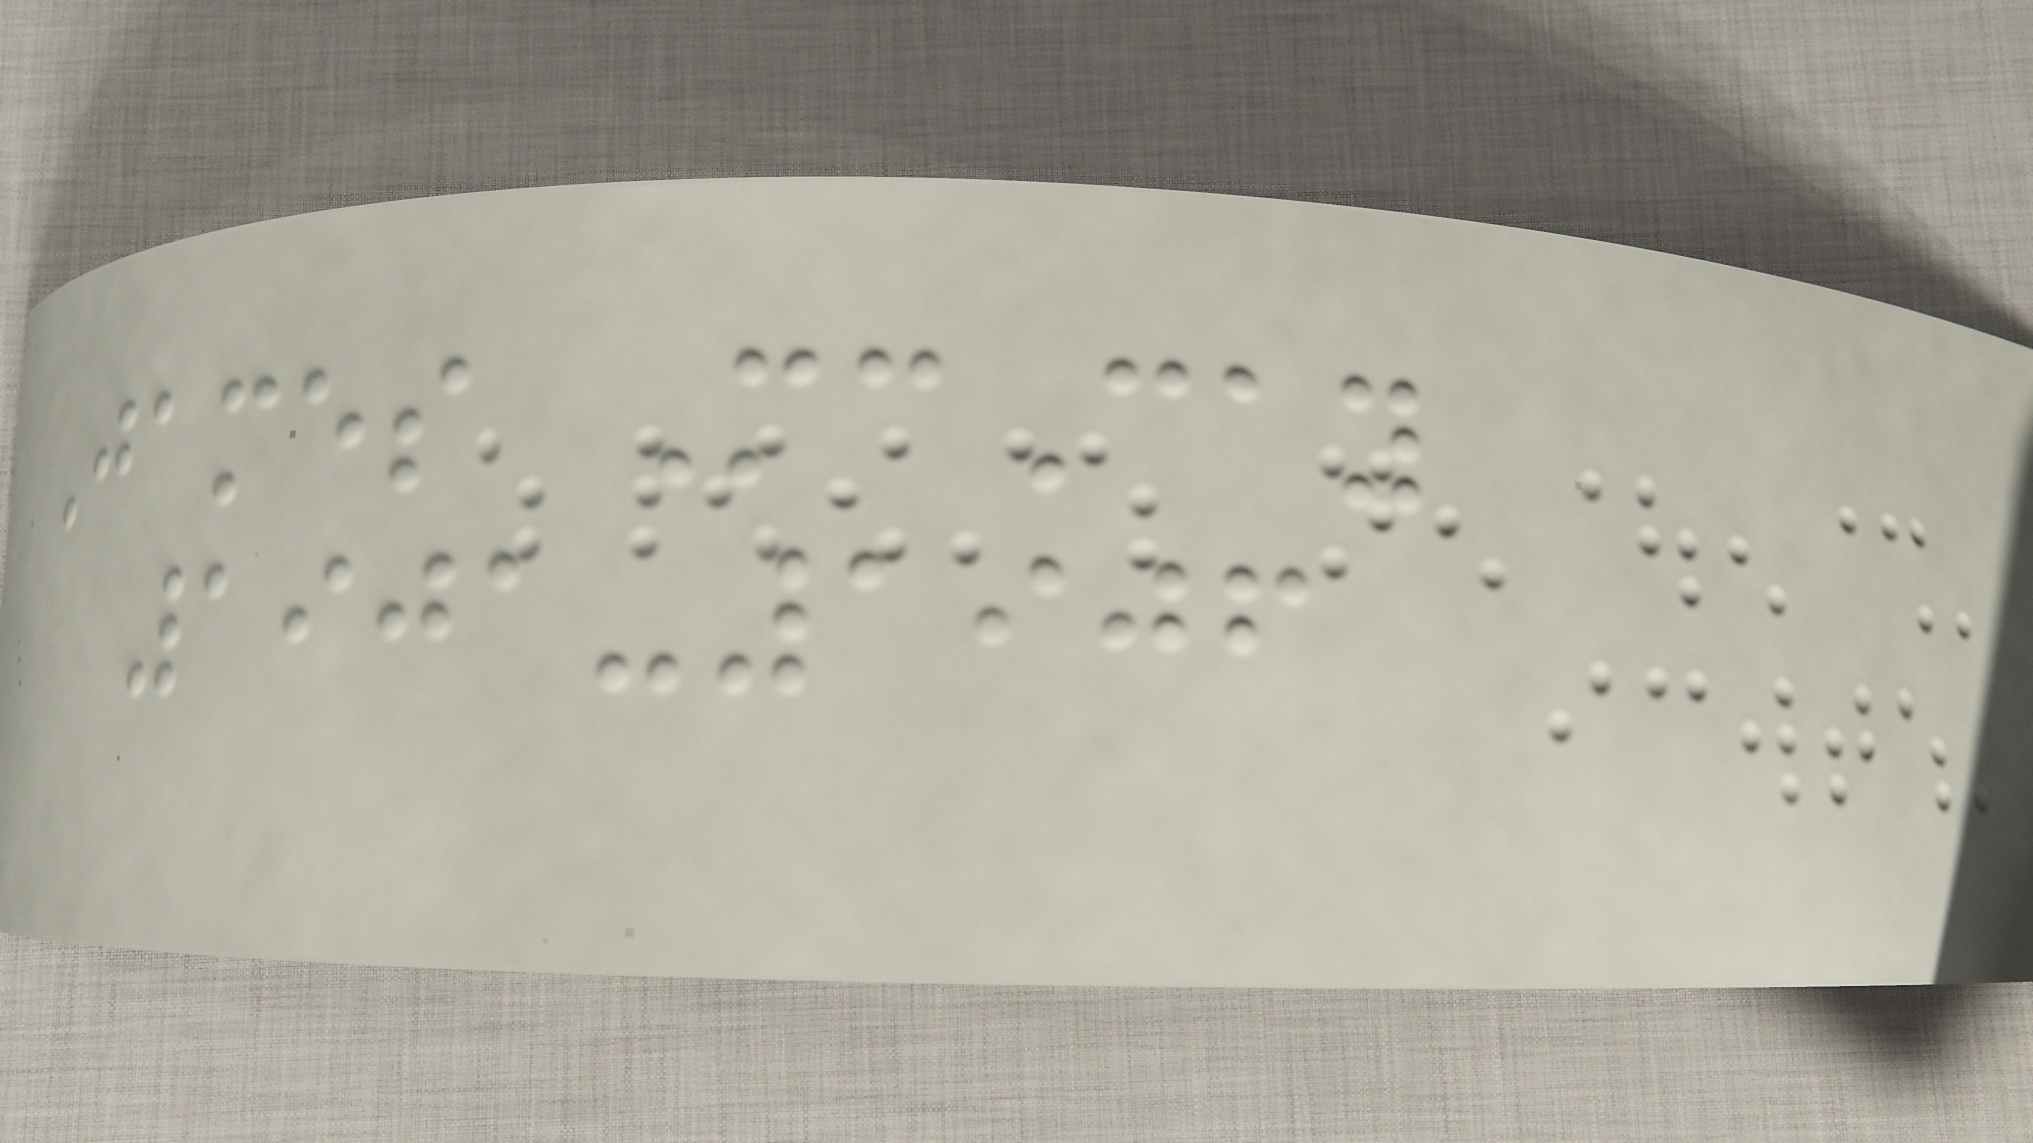James McCay
1901-1906
